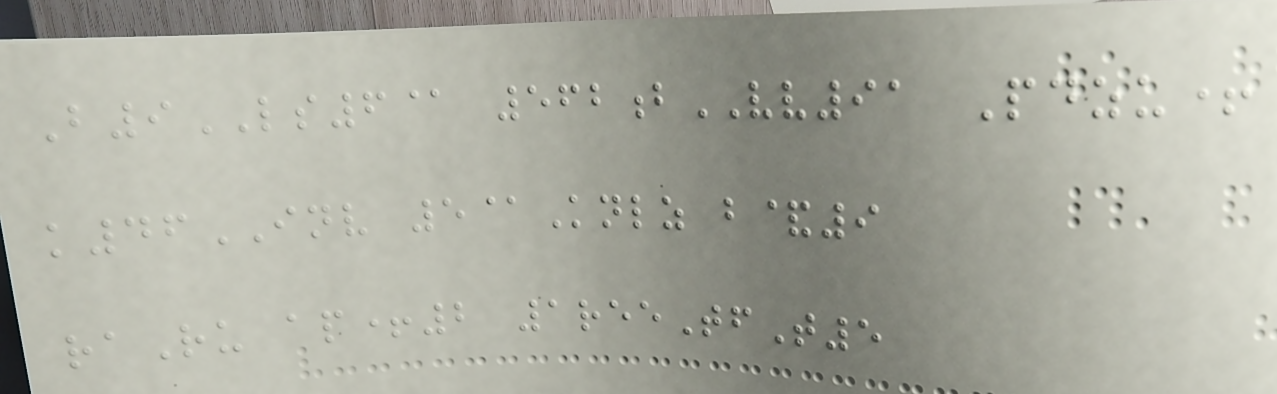B9LS6@ 562bVV91 Pdzu+
k46INV 5@Knlz b&9
raRu ap+2 1reeTfT5
